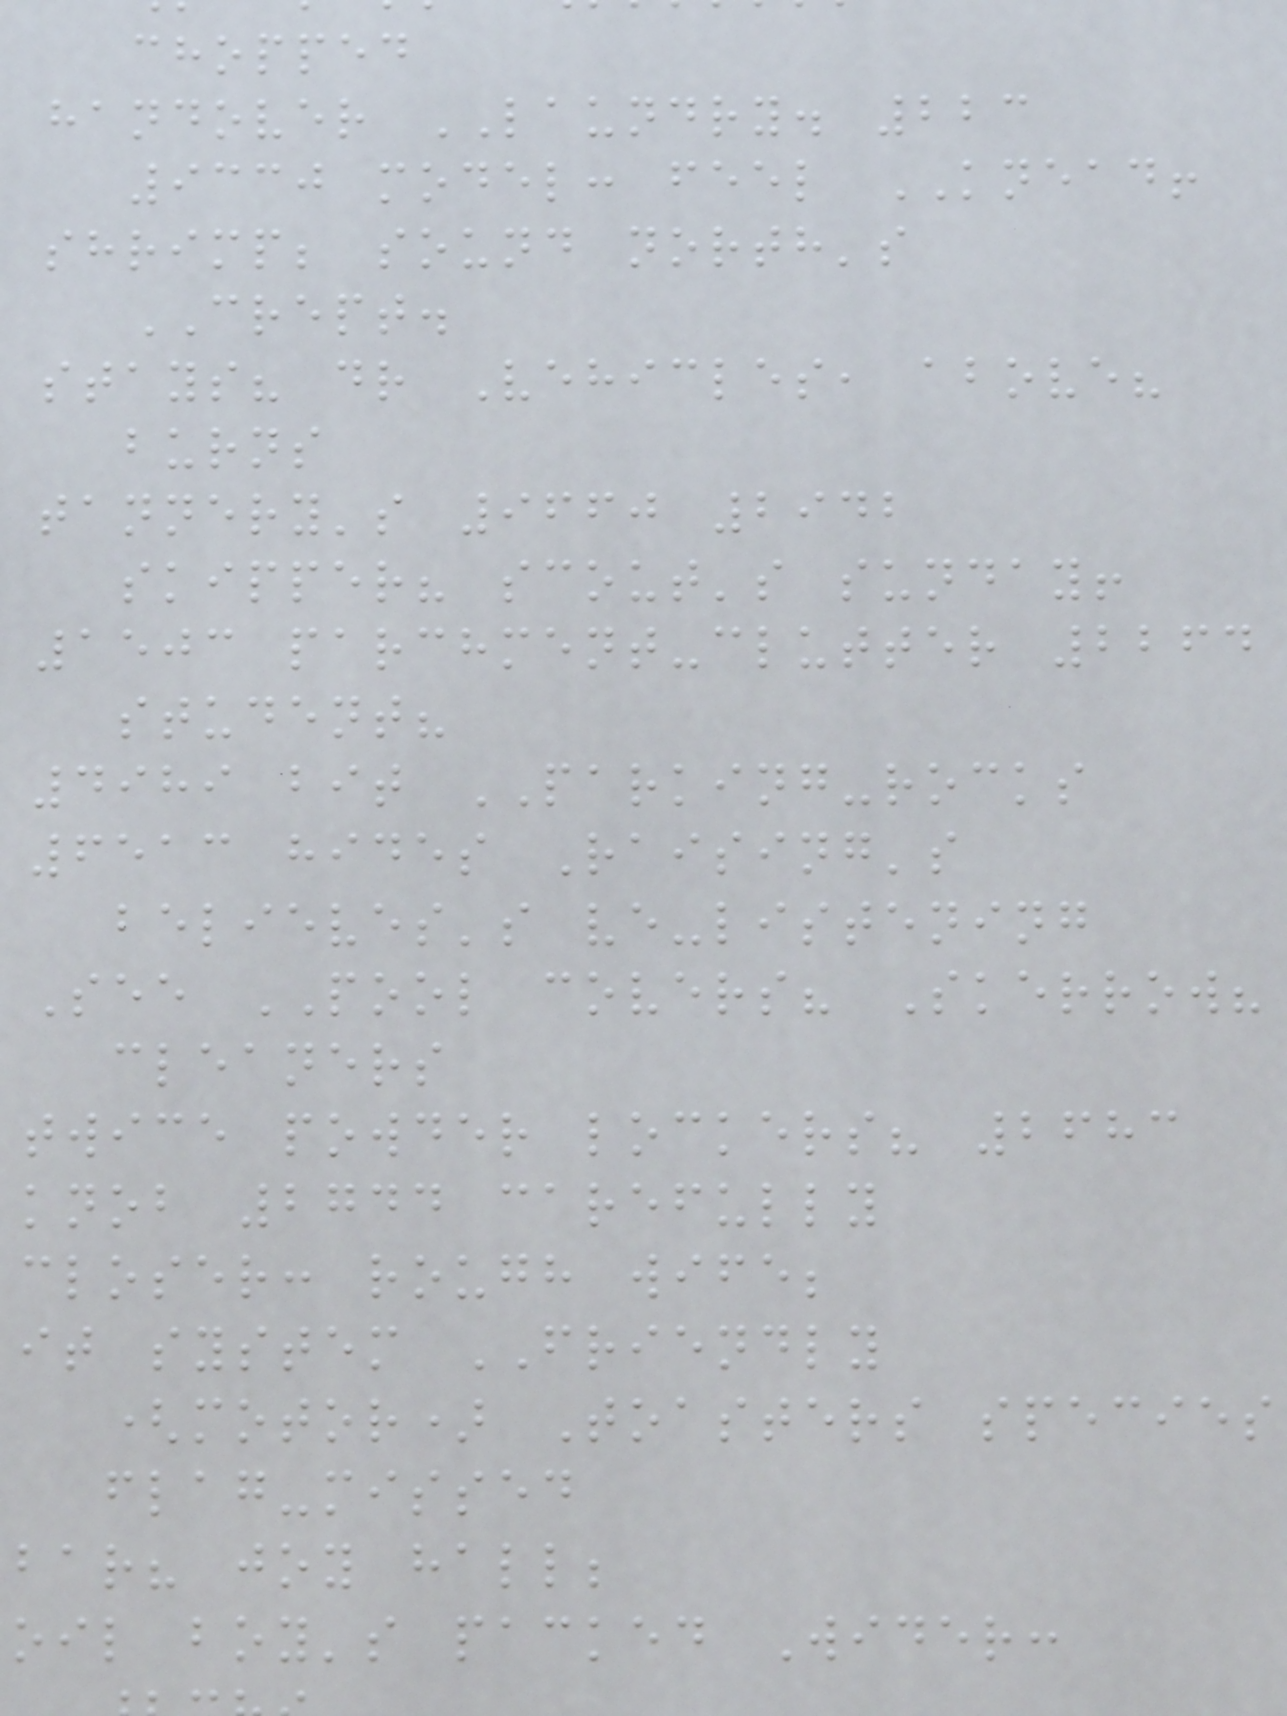chopped
handover LAUNDRY. 223
9330 model: feel KNEAD!
shrimp; sound north's
CREPT.
stays? dr Vehicles, above?
burns
tannery's 9660 2942
skipper? scout's sunday!
1503 parchment-clutter 2264
student?
4989 bit PARKING-rocks
6513 hides Raising's
believes's ve-listening
See POOL covers? Skerrow?
cleaners
twice powder lockers? 2683
knob 2744 carefully
closer: rough wife;
it system FRIENDLY
(motor) Toasters species
flag-missed
bar? joy hall;
oil boy's packed Wider:
